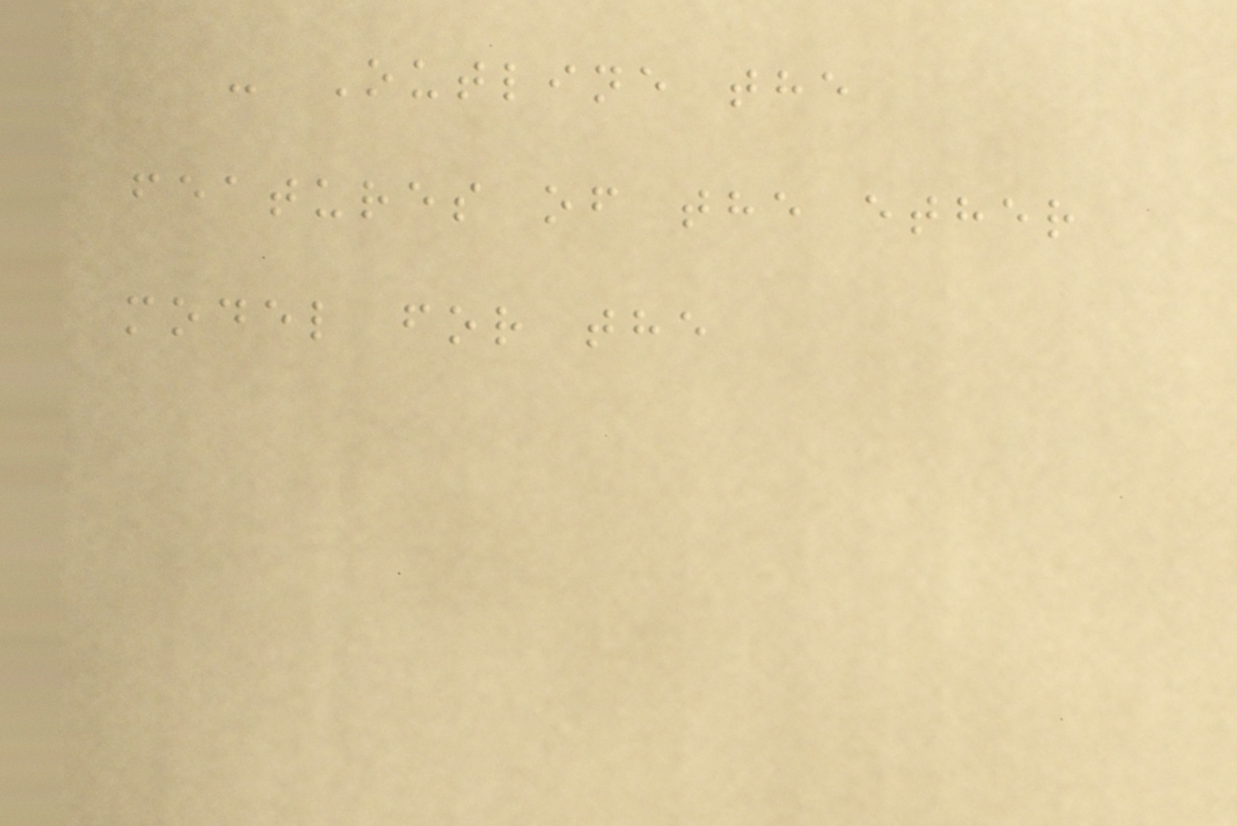- Outline the
features of the ether
model for the
